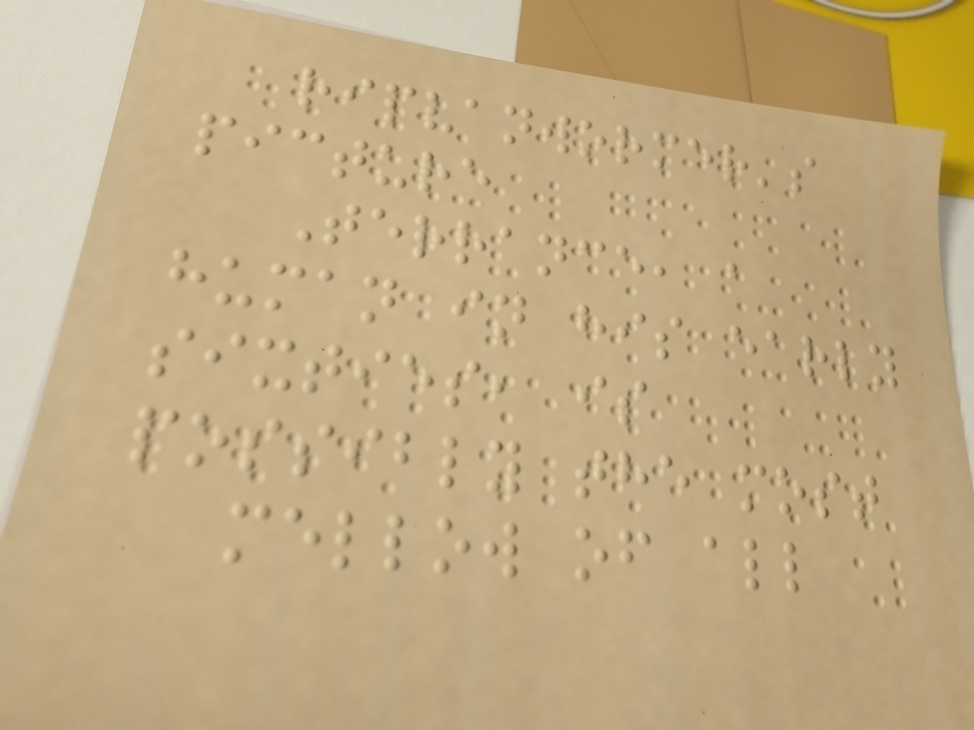ripvanwormer's
picture
Terrance, a
human in his early
sixties, is
possibly the most
mellow of all
